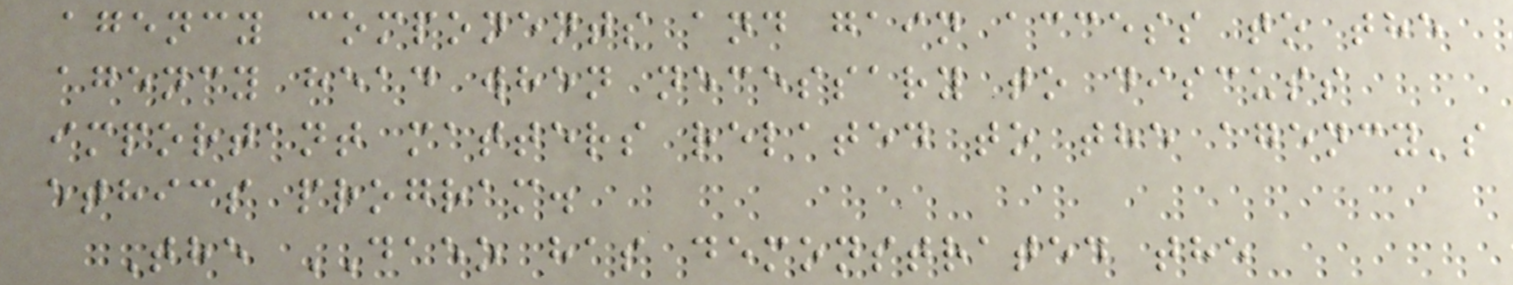agency components and gain access to the
agency head when necessary to discuss
important matters related to the agency's
ethics program.
The DAEO has demonstrated the
